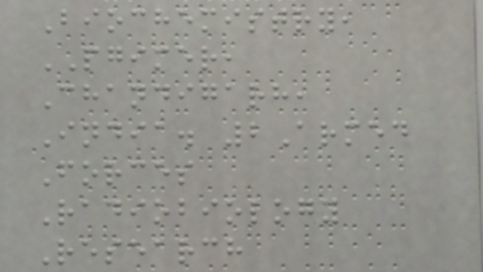Biochemistry,
PGIMER,
Chandigarh,
India. 2Armed
Forces
Radiobiology
Research
